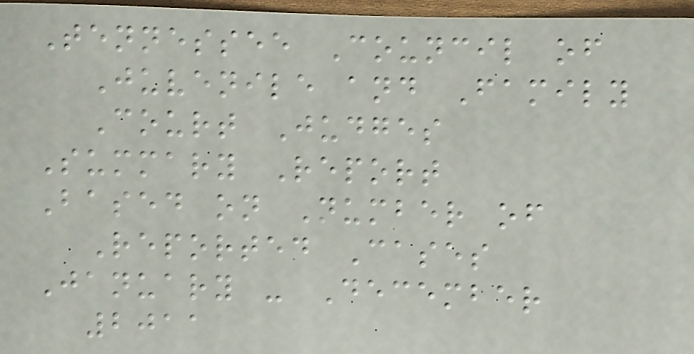Tennessee Council of
Juvenile and Family
Court Judges
Summary Report
Based on Number of
Reported Cases
January - December
2011
